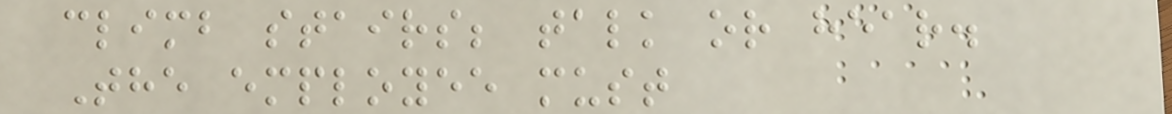climb stairs; talk or hear.
The employee must
